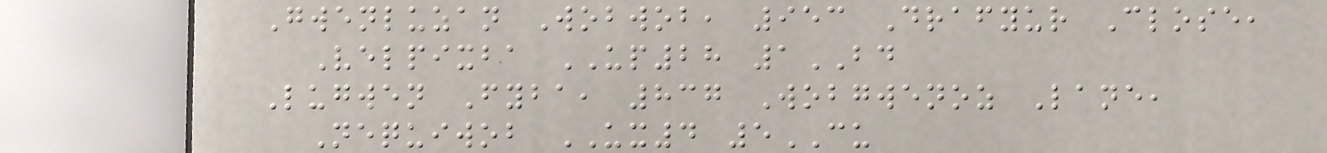Gwenluzan Wobwob, 953 Drafyur Close,
Velpixba UP28 1BD
Lugwen Fyba, 837 Wobgwenoz Lane,
Nequiwob UX4 5CU
